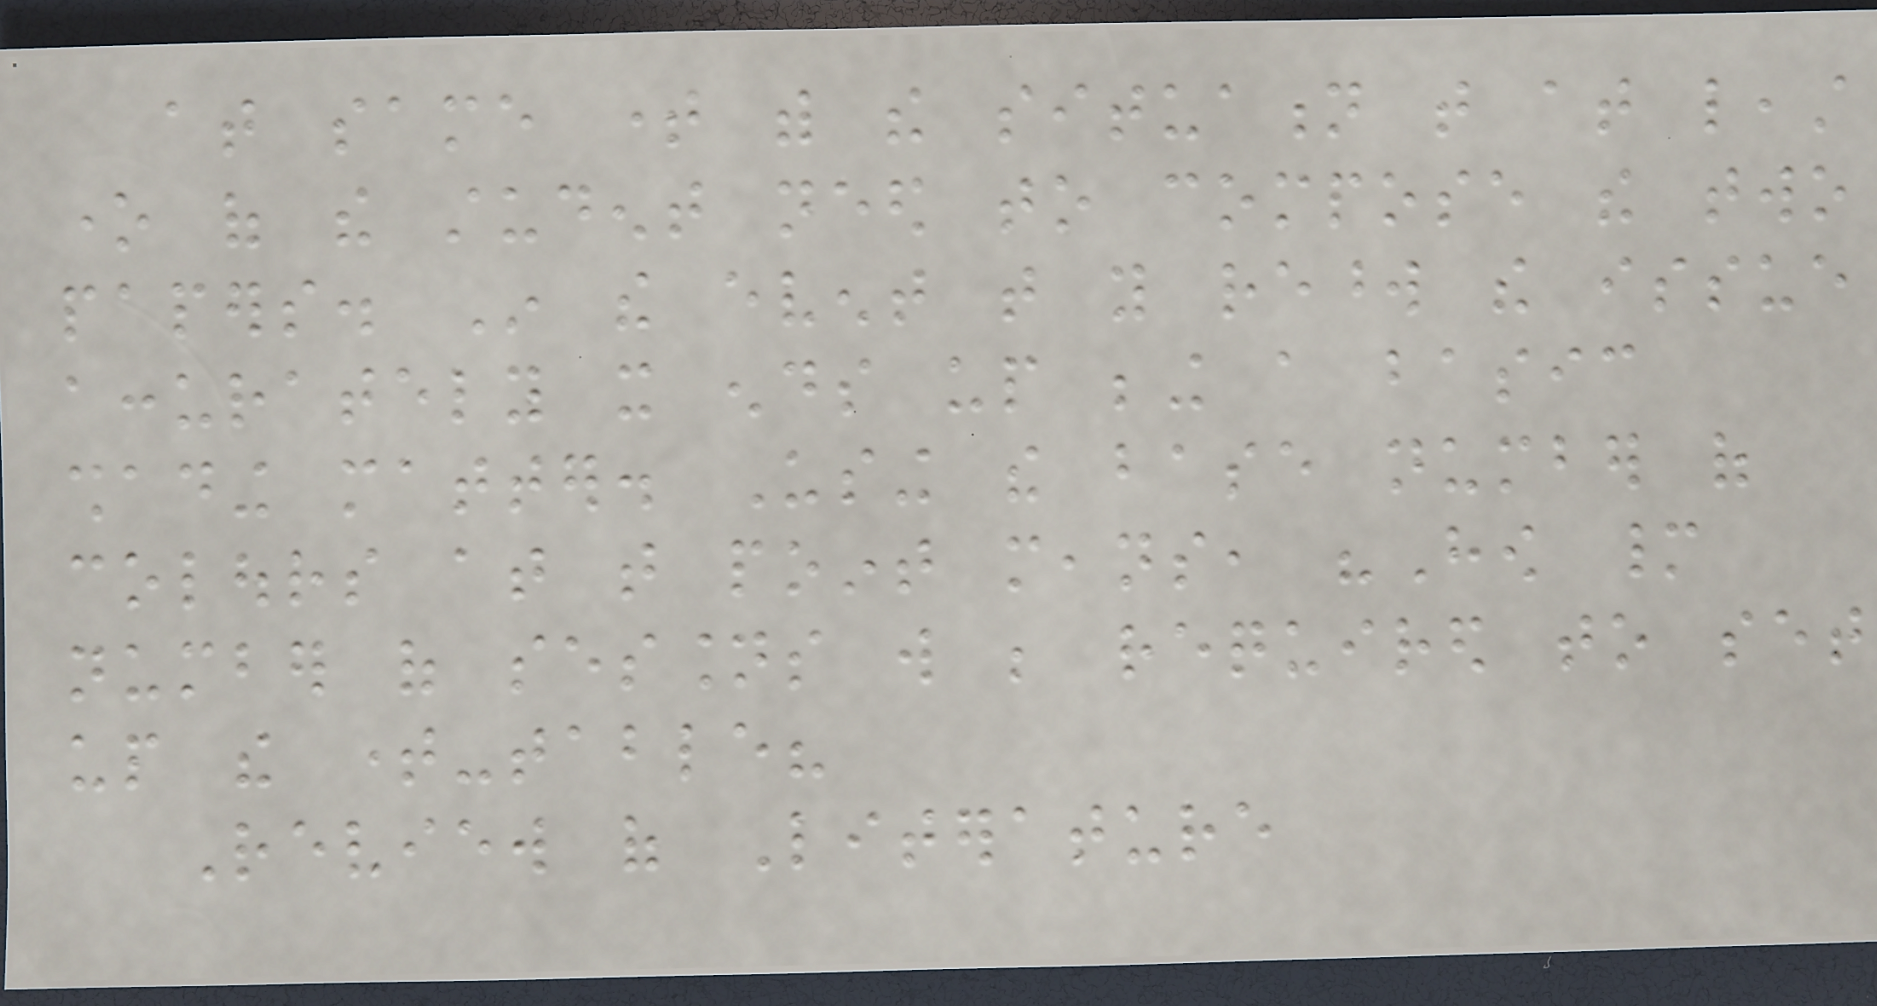at same time with the situation that at least
one of the student need to compose the two
papers. In the event that you reword the issue
accurately it ends up being a basic
shading matter. Using the base number of
colours at that point means, "How many
number of sessions will be required to set
up the time-table?
Review of Literature
